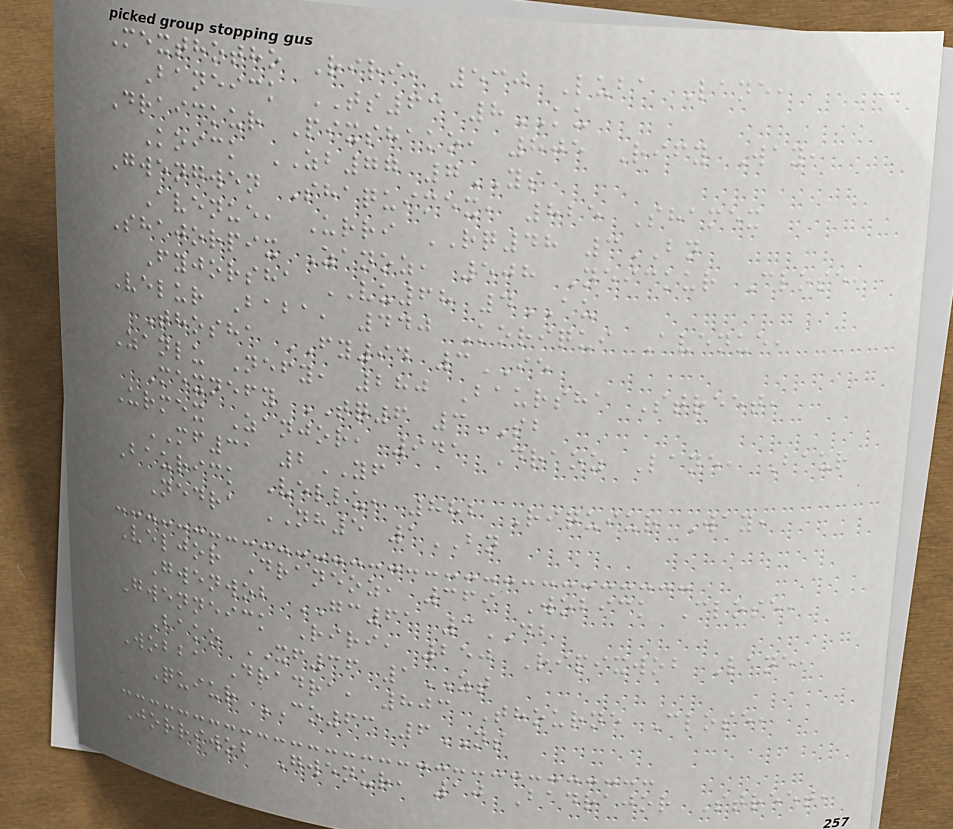Mexthotho Riri, 530 Luba Lane,
Baneick TS63 8KU
Draickur Pixshako, 805 Rify Way,
Koick ZB77 7YS
Gwengwen Shaquimex, 825 Shamex
Avenue, Urri RQ48 3BN
Shajorpix Zanoz, 508 Neickur Close,
Fyjorsha VU68 4AU
Velur Baba, 440 Koriqui Avenue,
Thosha FY94 3IE
Zanlu Nefy, 280 Baursha Street,
Mexnefy TQ6 3SB
Urmex Zanjor, 941 Draoz Lane, Baur
MF31 2YF
Baurick Vellu, 882 Riquiur Way,
Nedra NH5 1BN
Veljor Draneoz, 369 Wobick Close,
Gwenwob GC61 3DB
Gwenneick Riri, 250 Ripixwob Lane,
Bako XF36 1ZT
Wobba Dradra, 803 Thourne Close,
Quiur CO63 6NS
Jorriwob Gwenur, 10 Badrajor Street,
